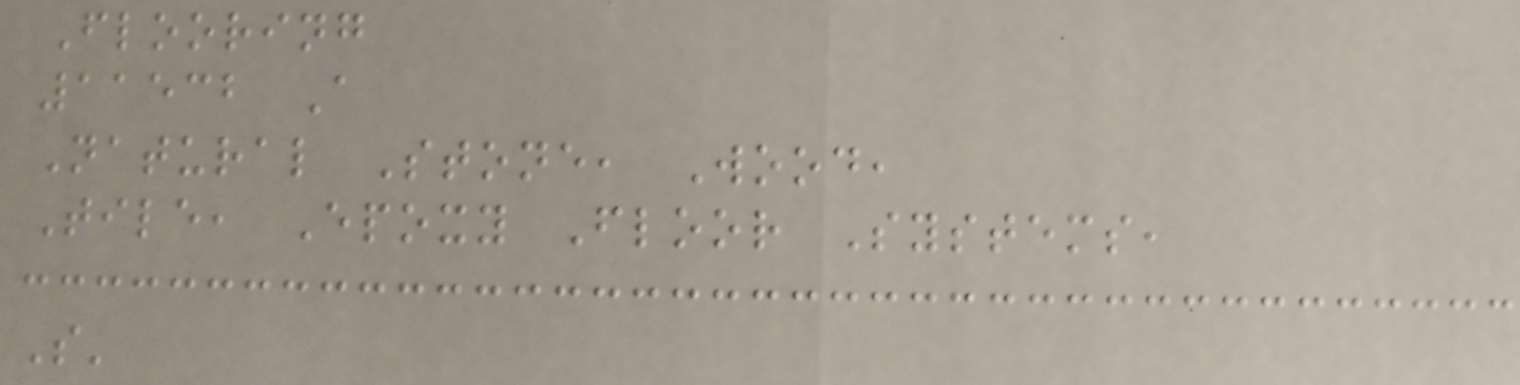Flooring
11532 A
Natural Stone, Wood,
Tile, Epoxy Floor Systems,
S'
